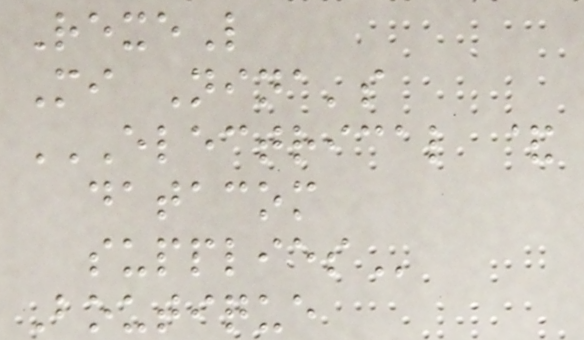RexeL
Mi Nina's
ELECTRICAL &
DATACOM
SUPPLIES
Boutique
